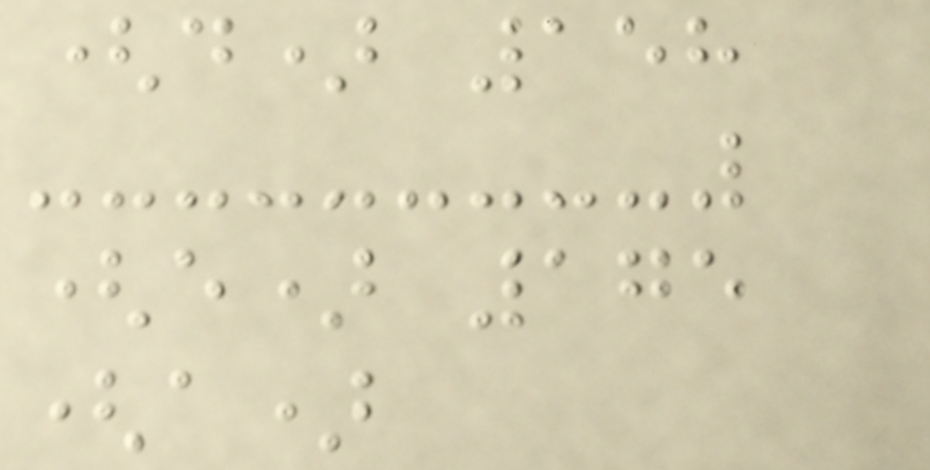(d) 158
(e) 175
(a)
